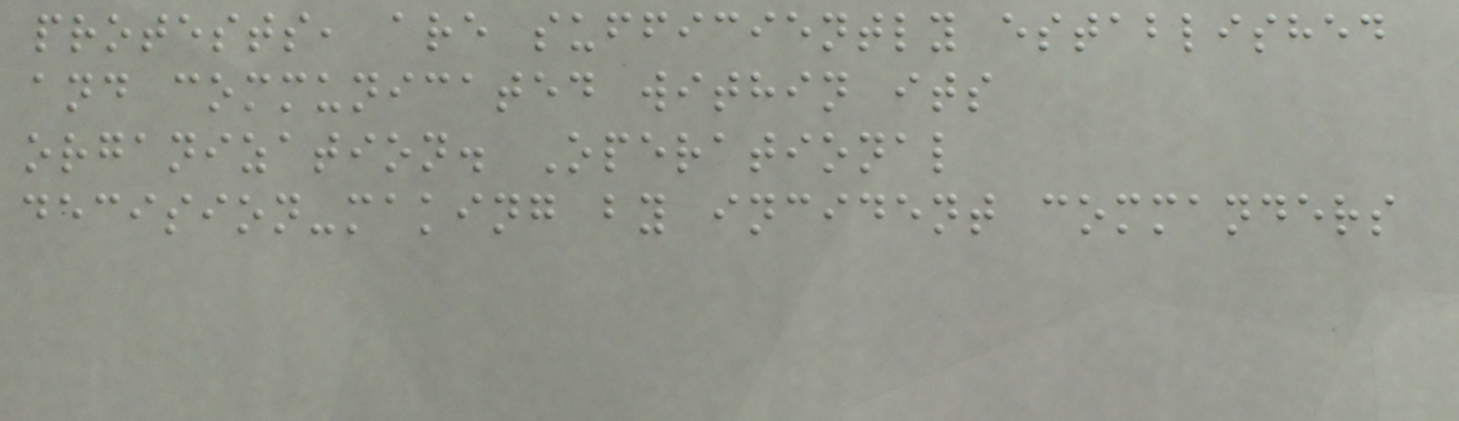protests, are sufficiently established
and communicated within its
organization. Operational
decision-making by incident commanders
